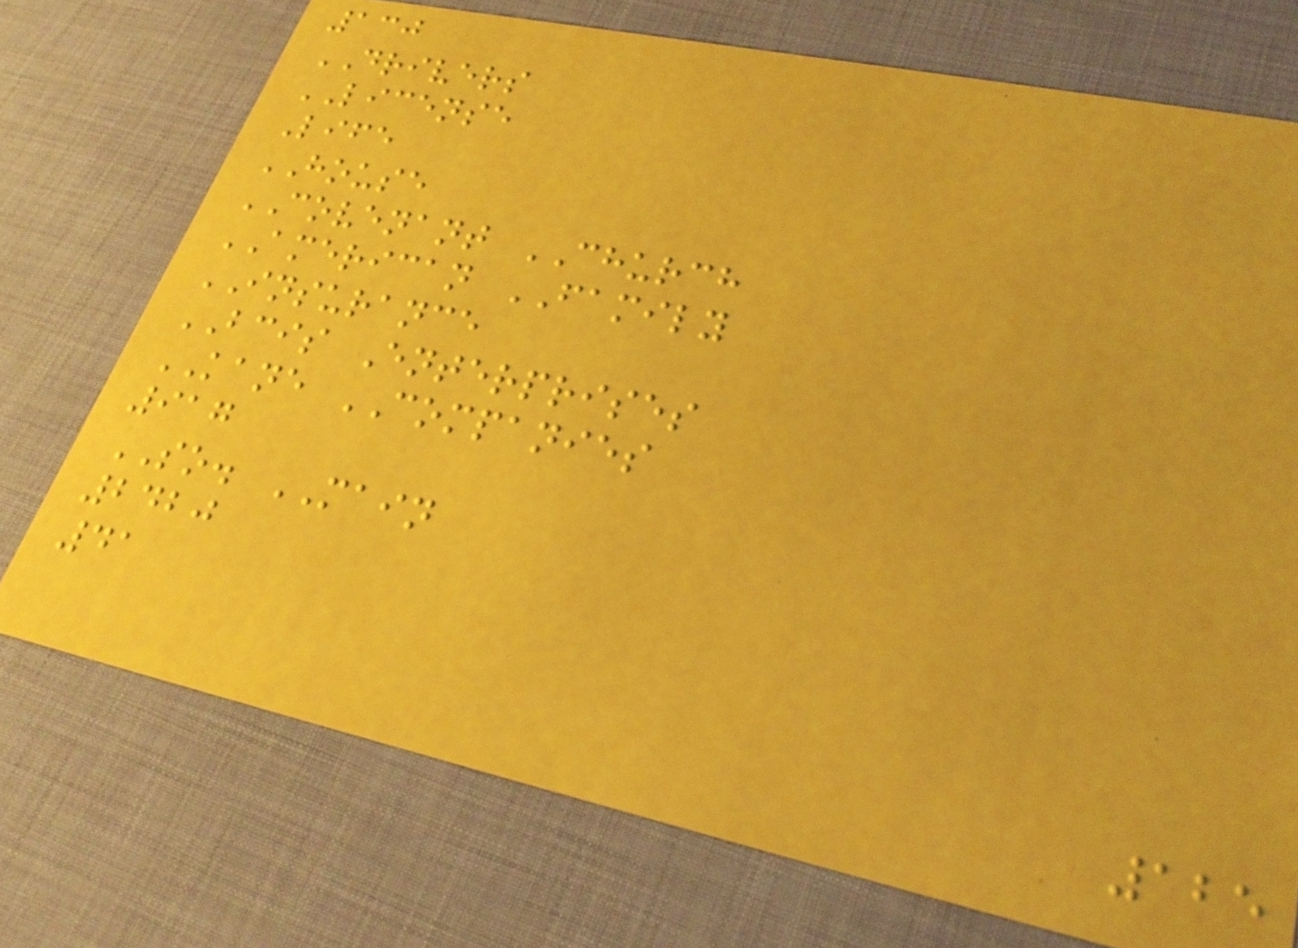130
DRIVERS
LICENSE
Life
HOUSE
COVENANT CHURCH
AMERICAN FAMILY
INSURANCE
BCIS Enterprises
KANE COMPANIES
917
SO. MAIN
2420
41
125
